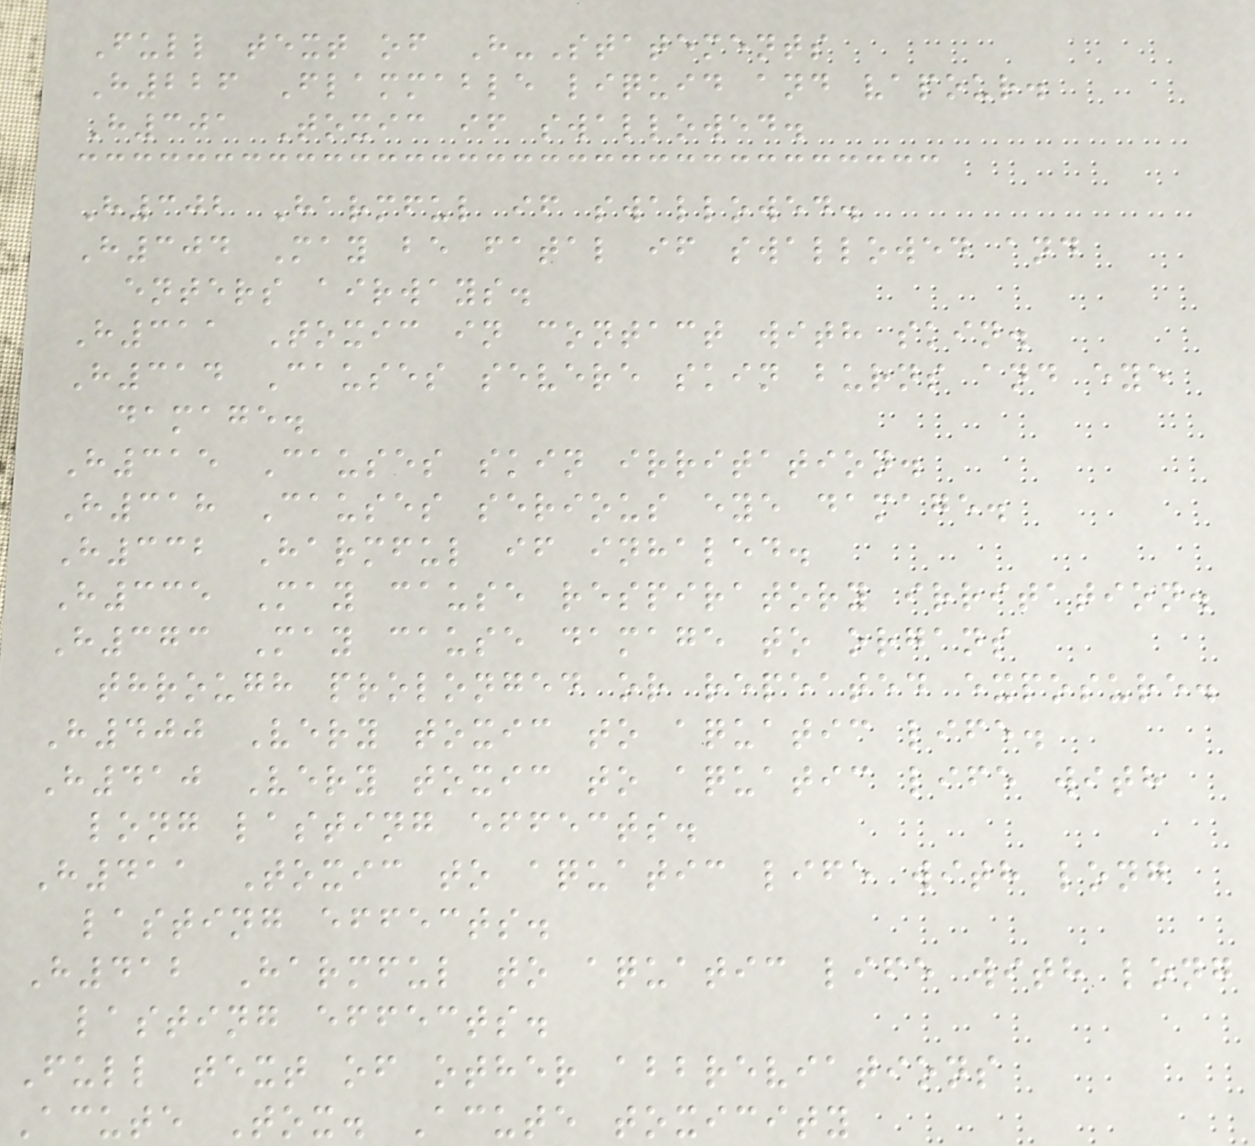Full text of H-Statements
H226 Flammable liquid and vapour.
H301 Toxic if swallowed.
H302 Harmful if swallowed.
H304 May be fatal if swallowed and
enters airways.
H311 Toxic in contact with skin.
H314 Causes severe skin burns and eye
damage.
H315 Causes skin irritation.
H318 Causes serious eye damage.
H332 Harmful if inhaled.
H335 May cause respiratory irritation.
H373 May cause damage to organs
through prolonged or repeated exposure.
H400 Very toxic to aquatic life.
H410 Very toxic to aquatic life with
long lasting effects.
H411 Toxic to aquatic life with long
lasting effects.
H412 Harmful to aquatic life with long
lasting effects.
Full text of other abbreviations
Acute Tox. Acute toxicity
